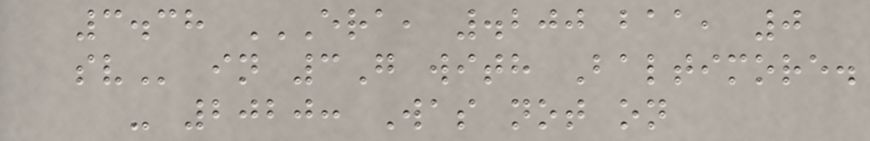3.38 ERA, .200 BAA, 0
SV in 3G with Baltimore.
- 2020: Was not on
